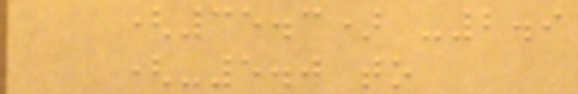(35.3) -2.9
(-5.0 to
